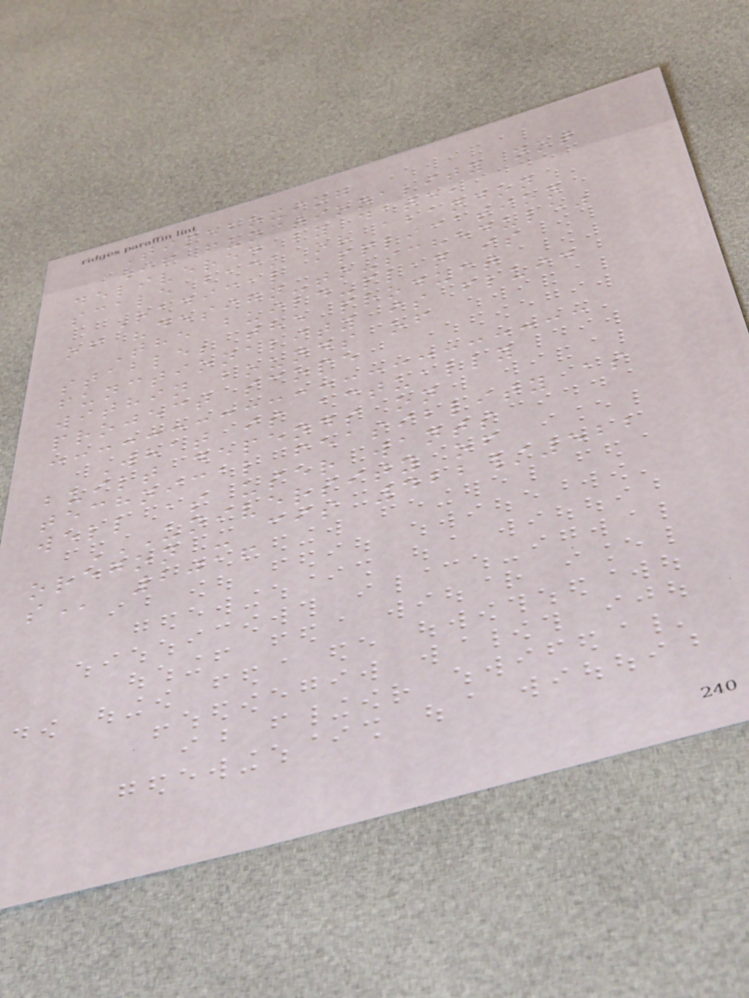Timeboxing
If functionality not
delivered by date,
scale back or abandon
Radical application
of "design-to-schedule"
The build-plan is
stable; the product
functionality is fluid
within bounds of
project scope
What is actually
built depends on
technical feasiblity as
well as user wants
UNIVERSITY OF
OREGON - CIS 422/522
S 2016
